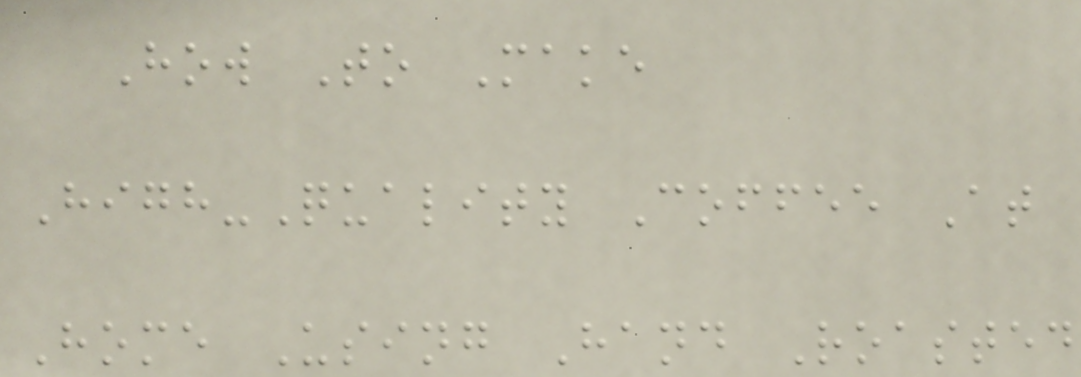How To Make
High-Quality Coffee At
Home Using Hand Roasted
